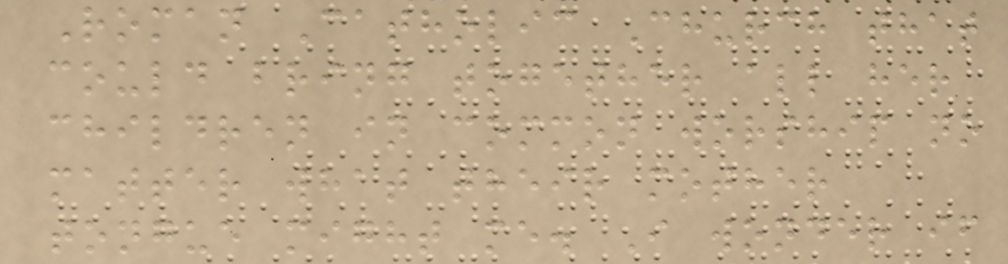Roman Catholic Church that
could bring together all her
children in common worship no
matter what their mother
tongue might me. I wonder if
